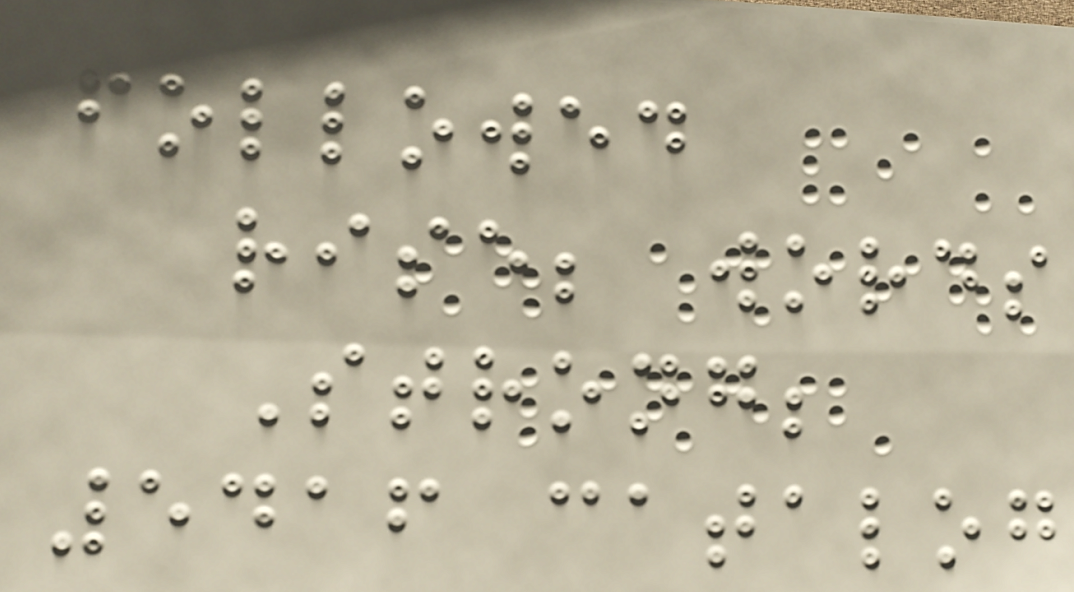followed
rise; words
Strong;
5416 catalog
